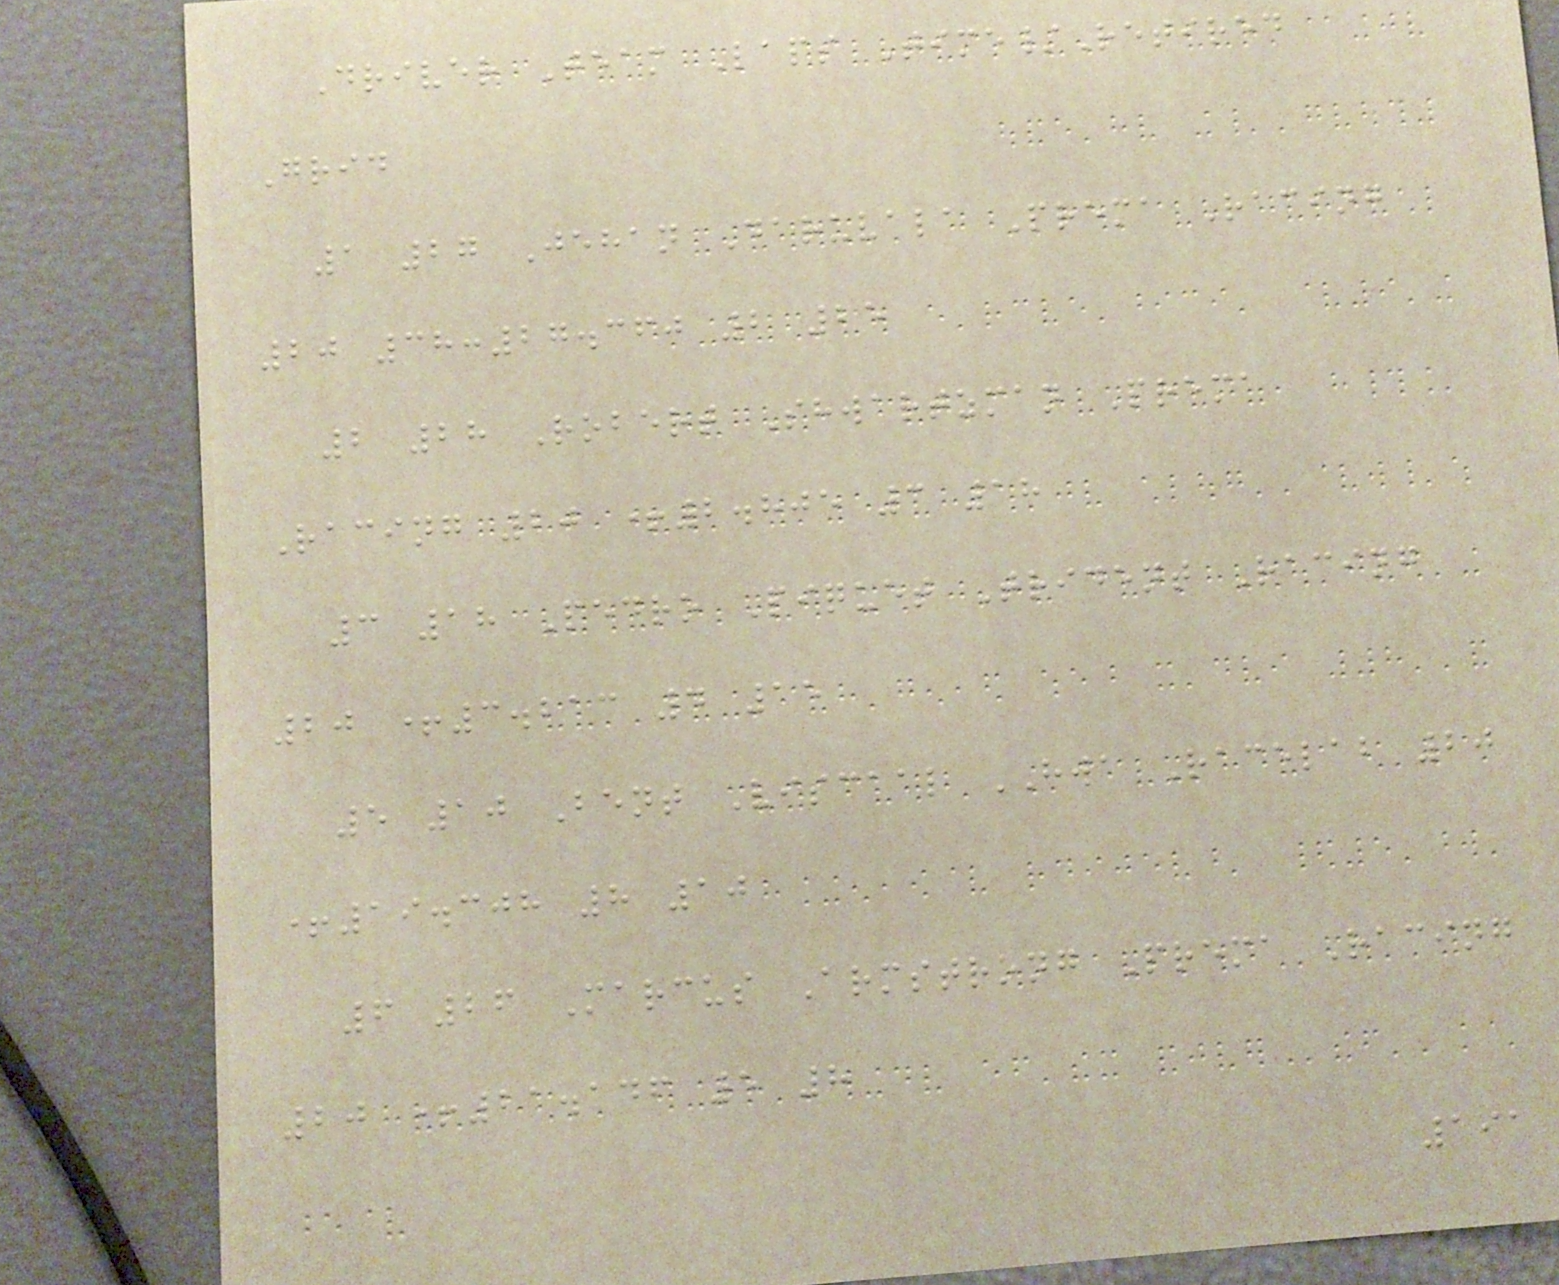Driver Team Laps Time/Retired
Grid
1 27 Jehan Daruvala Prema Racing
20 38:27.360 2 25
2 28 Robert Shwartzman Prema
Racing 20 +2.805 3 18
3 18 Pedro Piquet Trident Racing
20 +3.213 4 15
5 10 Bent Viscaal HWA Racelab 20
+19.308 8 10
6 26 Marcus Armstrong Prema Racing
20 +21.146 5 8
191
